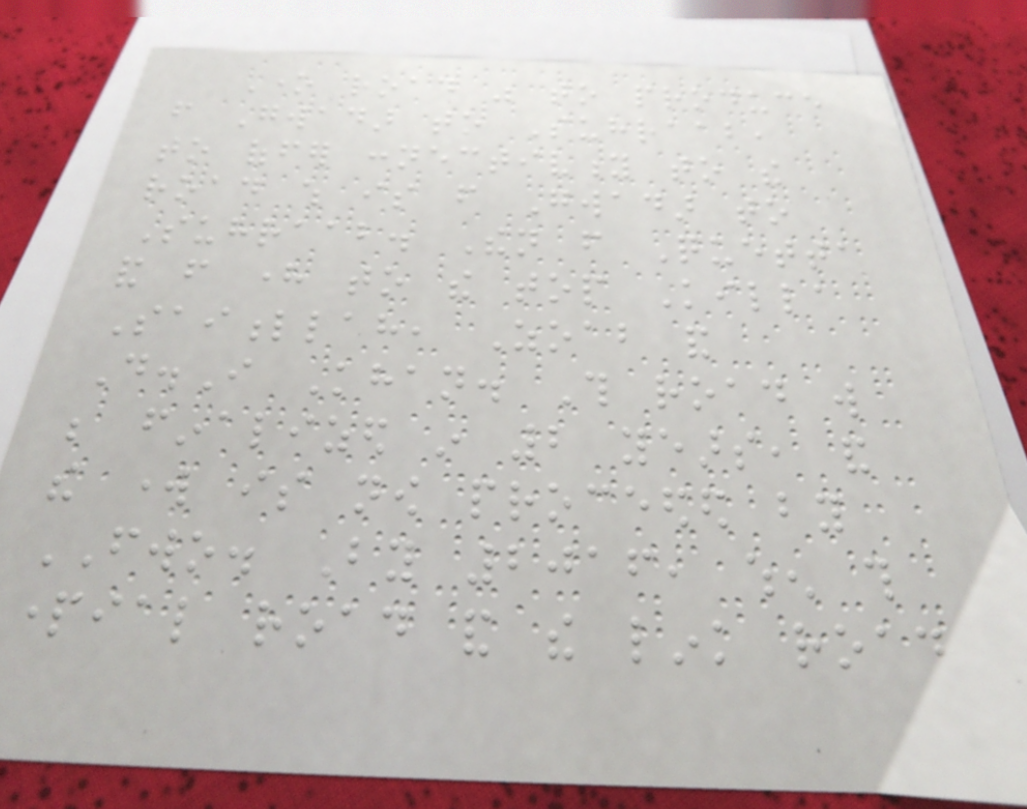One road was to produce
from Gwadar to Suhraab,
to offer connectivity to the
road which is from Gwadar to
Suhraab. Then from Quetta
and from here to the top Killa
Saifullah, Zoab and
D.I Khan. This road will
be finalized in 2 years, and
the work is now proceeded by
FWO. By 2016, when this
partial road and the link road
